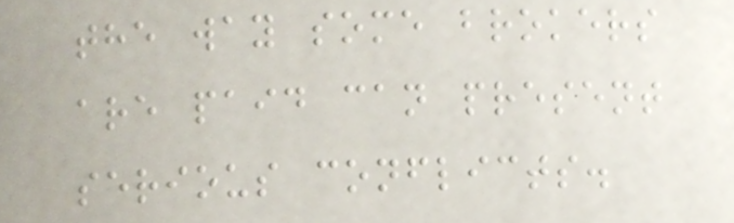the way some brokers
are paid can present
serious conflicts.
